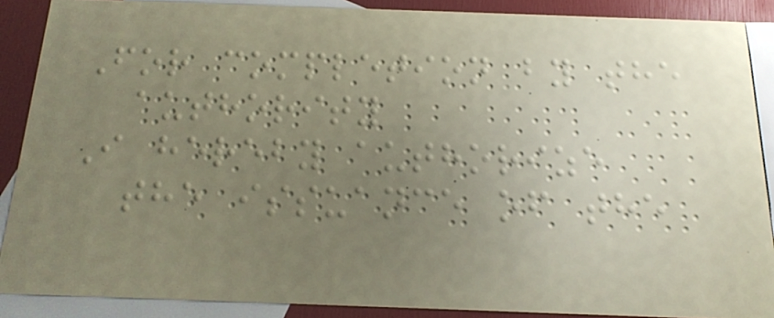For completion by the
authority
I hereby authorize
the issuance of the
